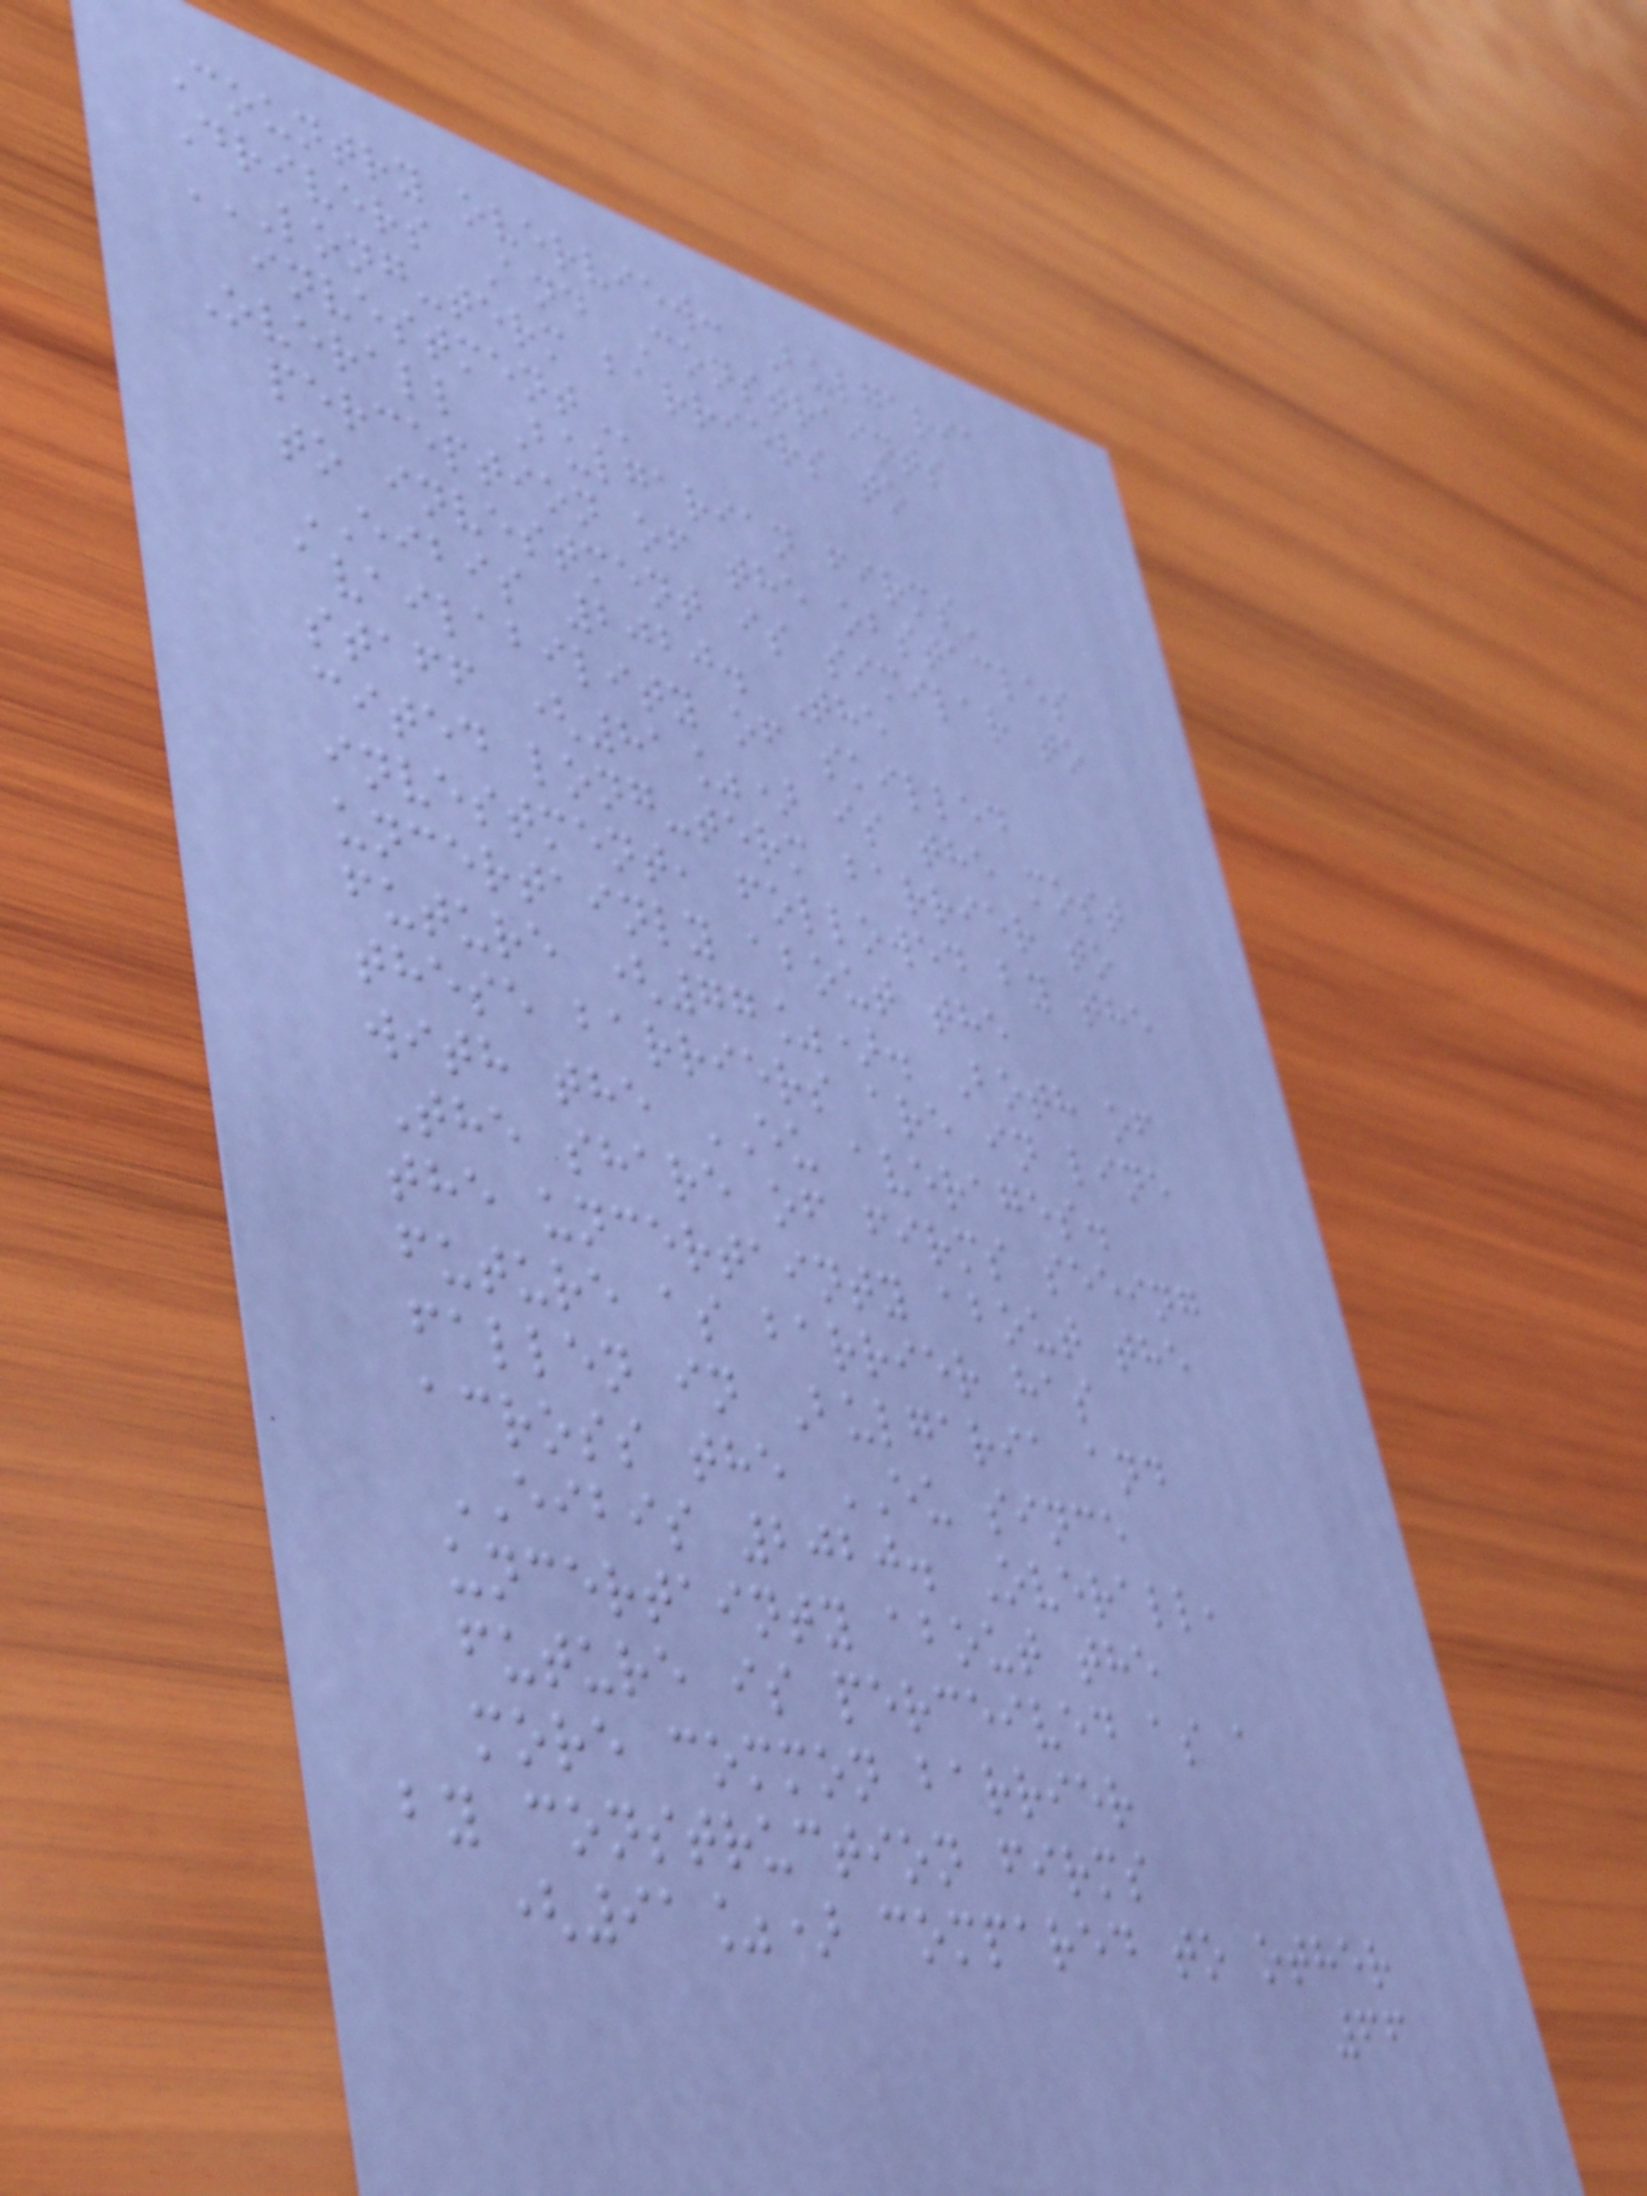Country overview: Bulgaria
Drivers And Constraints
LONG-TERM BARRIERS TO
INVESTMENT
Overall Bulgarian firms'
perception of the obstacles
to investment is similar to
EIBIS 2020. The
availability of skilled
staff (81%) is the most
cited long-term barrier to
investment, followed by the
uncertainly about the
future (77%). Both of
these barriers are in line
with the EU averages.
The share of firms seeing
the uncertainty about the
future as barrier has
fallen in Bulgaria and
across the EU since
EIBIS 2020. Overall,
uncertainty about the
future is perceived as a
more common barrier
by construction firms
(91%) compared to other
66
